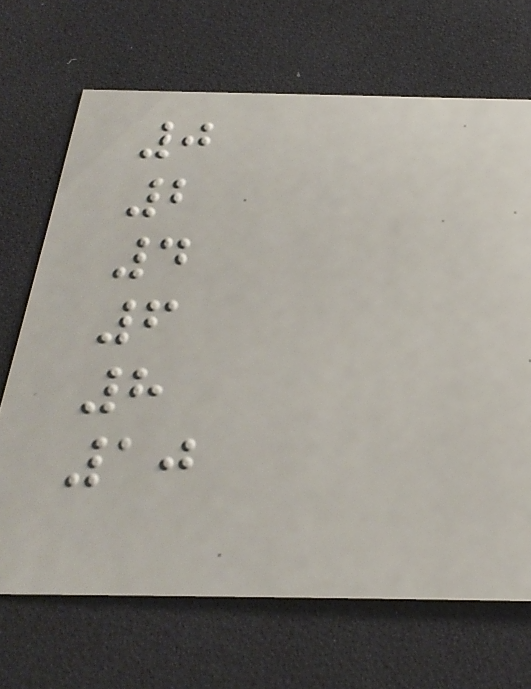0
2
4
6
8
10
